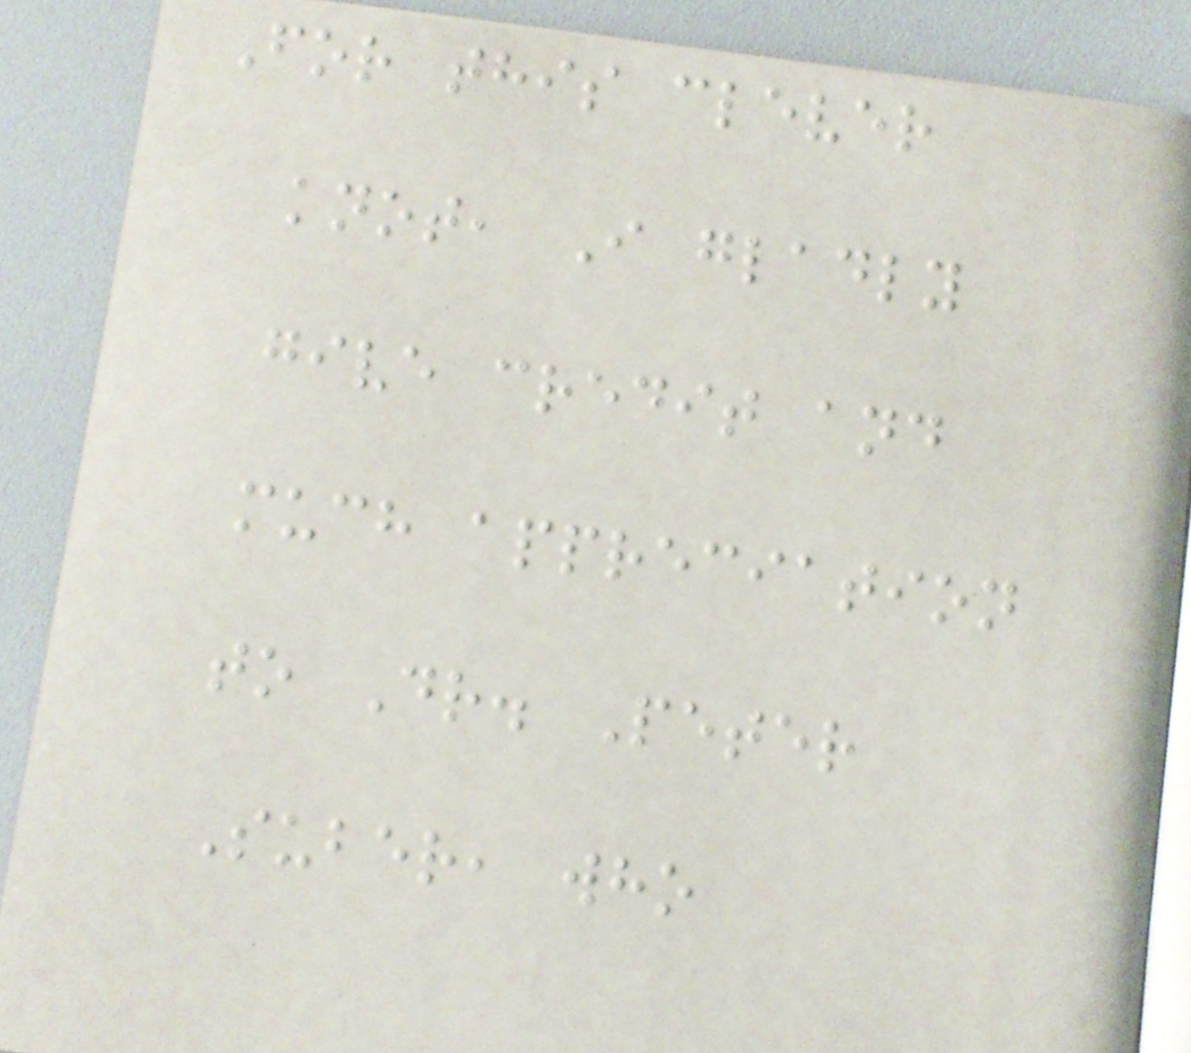For this clever
knot, I gladly
give credit and
much appreciation
to Dr. Peter
Suber, who
